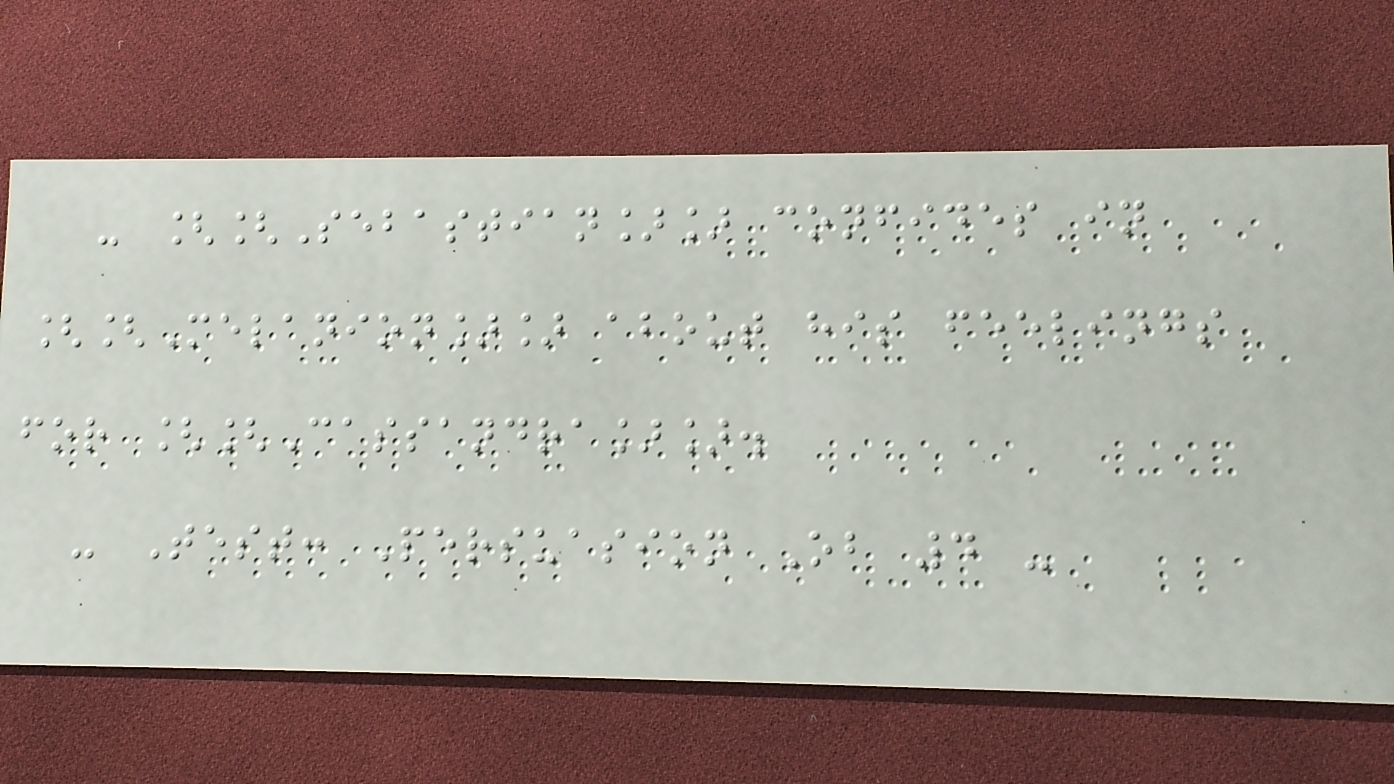- [[Sebastian]] confides in
[[Melanion]] about his feelings
for [[Cassandra]].
- Test: Persuasion Ob 4 -
